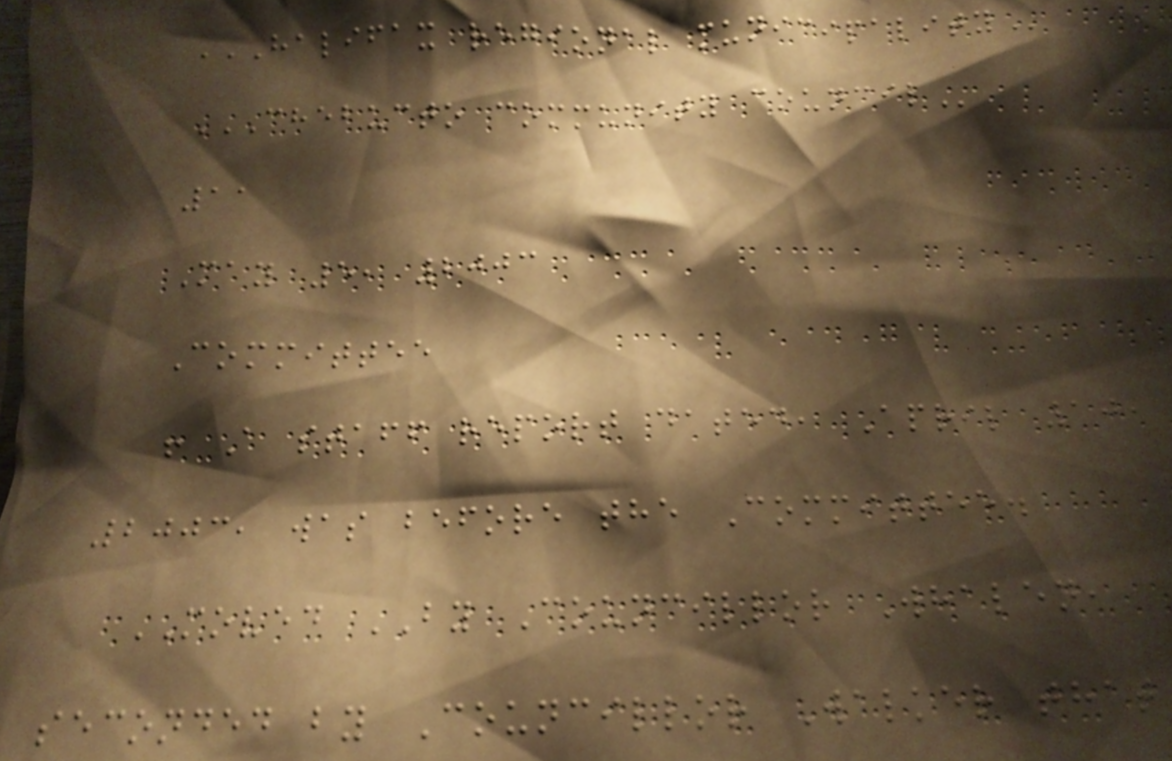HALIFAX REGIONAL MUNICIPALITY
CHEBUCTO COMMUNITY COUNCIL
11
May 5, 2003
Committee
! A staff report dated, April 10,
2003, was before the Committee.
MOVED BY Councillor Whalen,
seconded by Councillor Walker that
